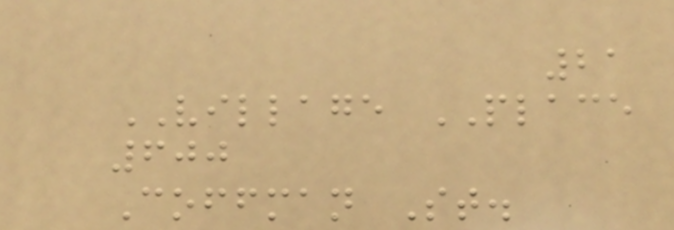21
VILLAGE PLACE
600
Coffman St.
